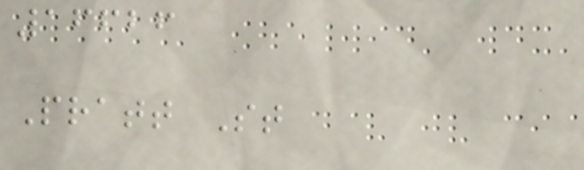16626
Pratt St
